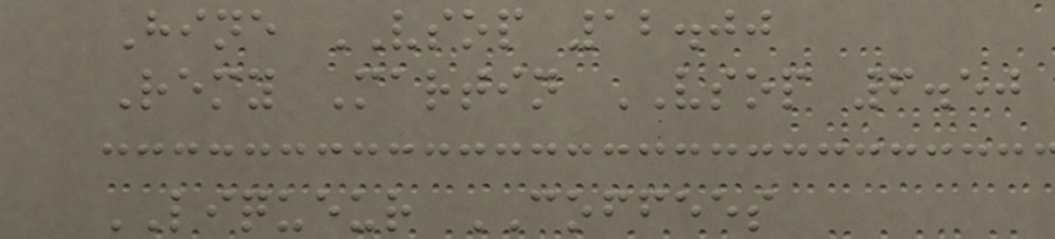Hine VSOP 12.00
Remy Martin VSOP 6.50
LIQUEUR COFFEES
